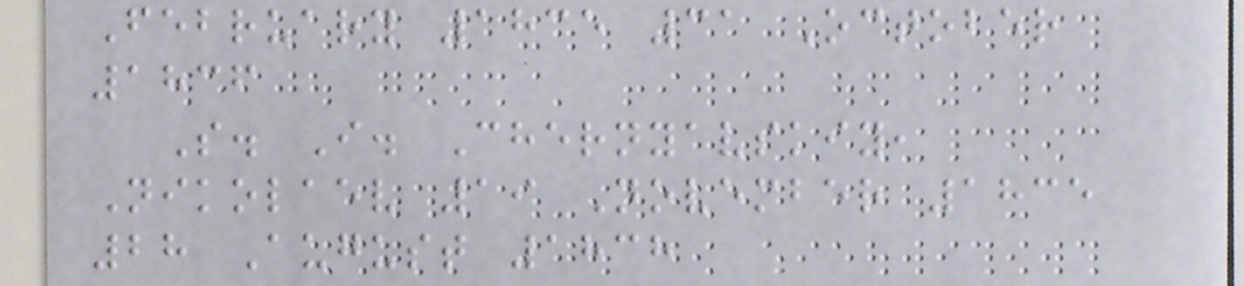February 1835 31 October
1836
S. I. Chernyavskiy,
Nikolaev 19 November 1835
28 August 1838
